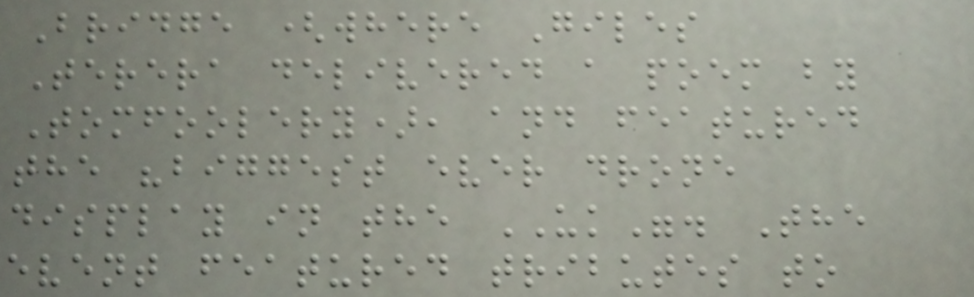Bridge (where Giles
Terera delivered a poem by
Tomfoolery), and featured
the "biggest ever drone
display in the UK". The
event featured tributes to
